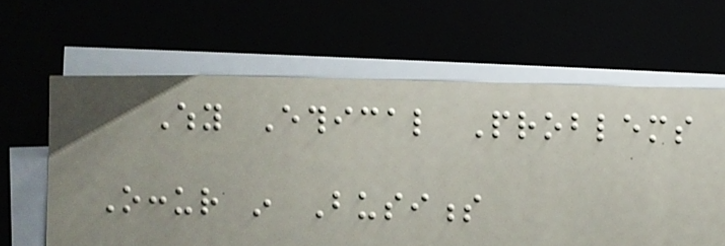Why Ethical Problems
Occur in Business
